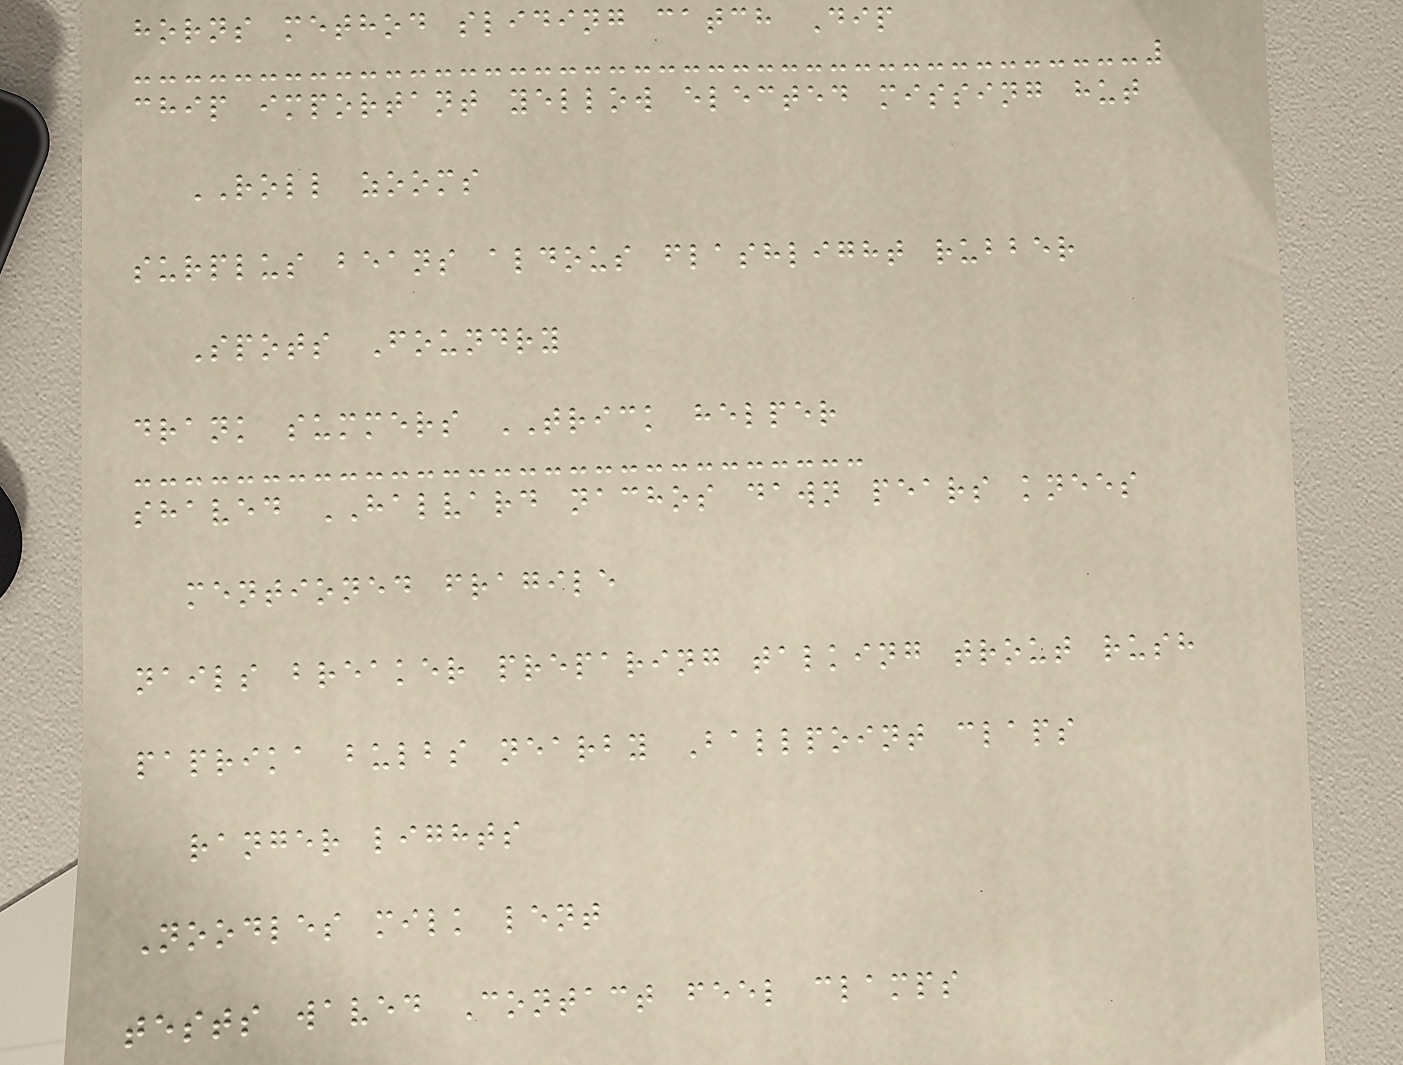horns method sliding catch Dip
chip important yellow elected missing hut
ROLL zooms
surplus beans aldous flashlight rubber
Spots Foundry
drank summers TRICK helper
shaved HALVARD nachos dawn pears knees
mentioned fragile
nails breaker preparing talking trout rush
paprika bulbs nearby Ballpoint claps
ranger lights
Noodles milk lent
tests waved Contact feel clamps
